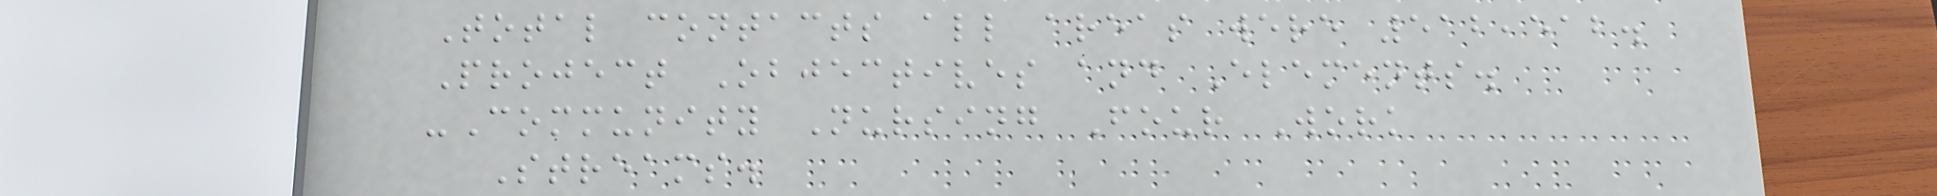Total contacts all areas were 512,512.
Project Objectives and Elements.
-Community Nursing Four Work
Streams.
